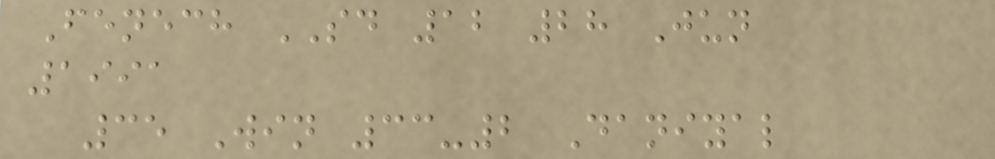Fenech SD 12 28 Jun
1991
35 Win 33-2 Daniyal
